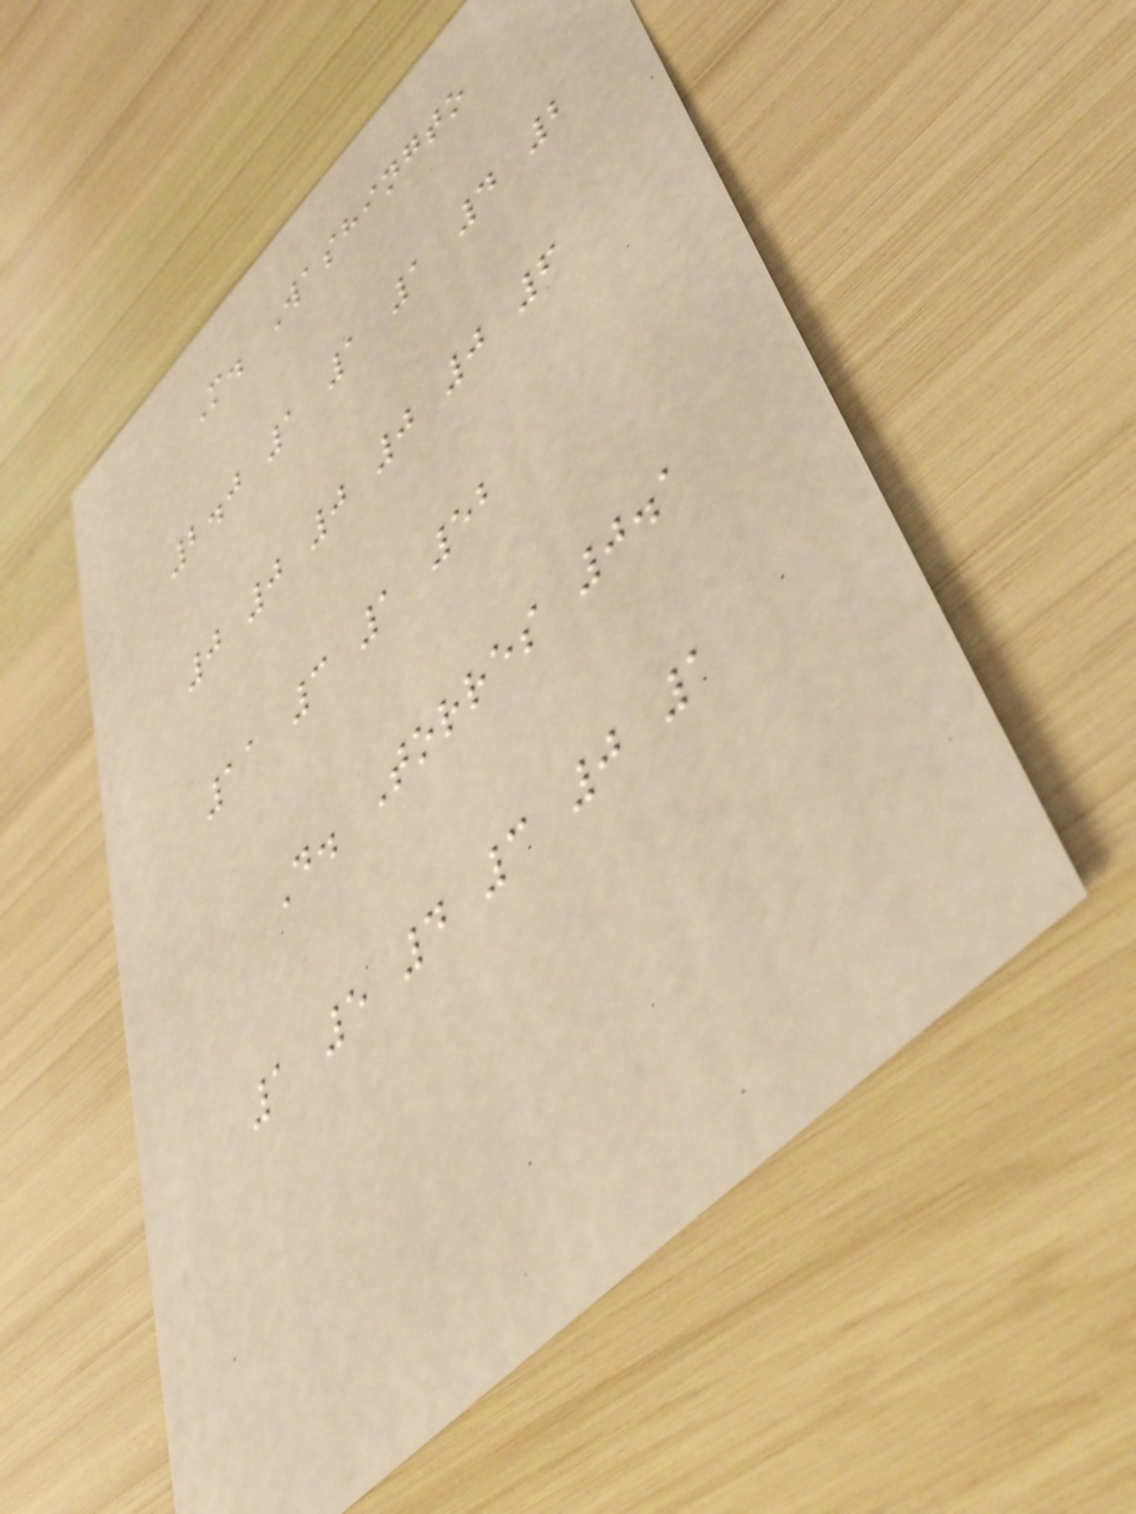M. Washingto
2.0 1 1 1 4 2
0 0 0 0 0 6
11 3 1 52
D. Torres 0.1
1 5 4 3 0 1
